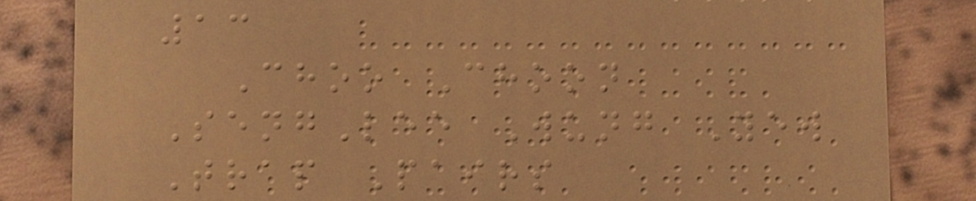13
Choo Choon
SengLee Wung Yew
Trap Pairs
